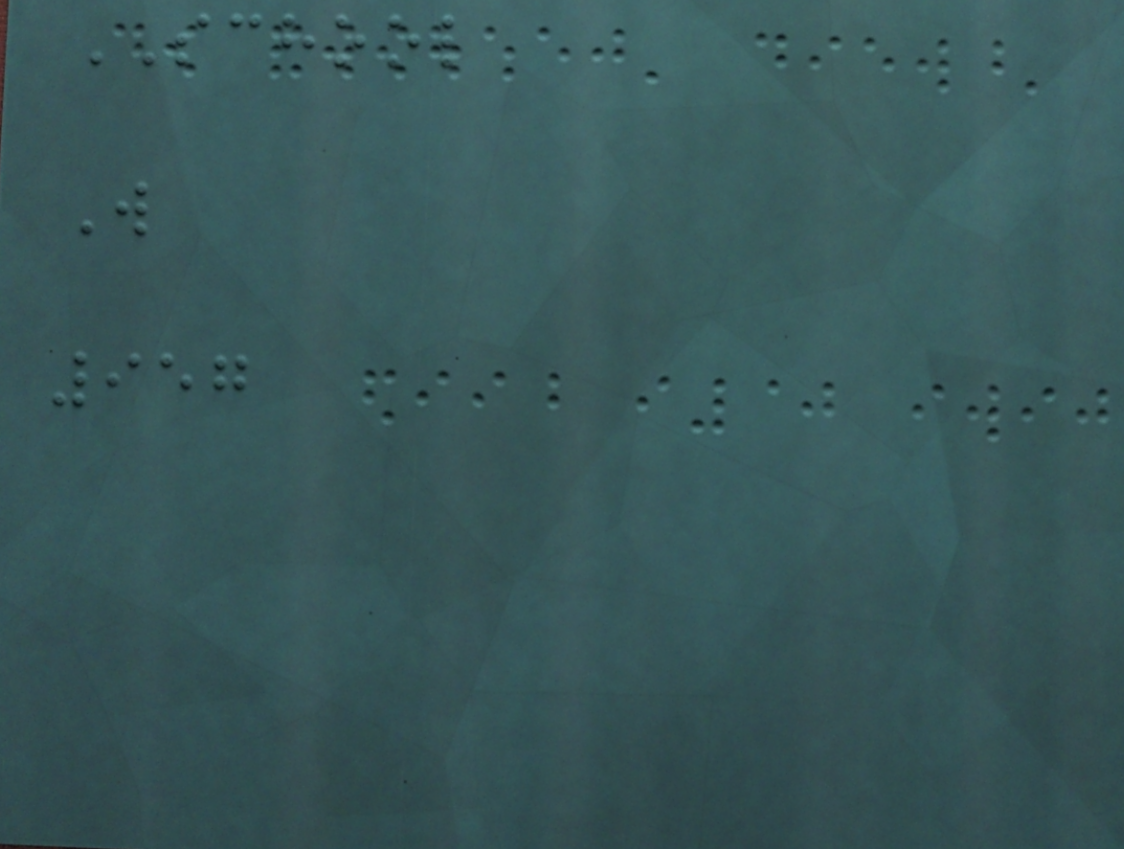SCHOOL
W
957
